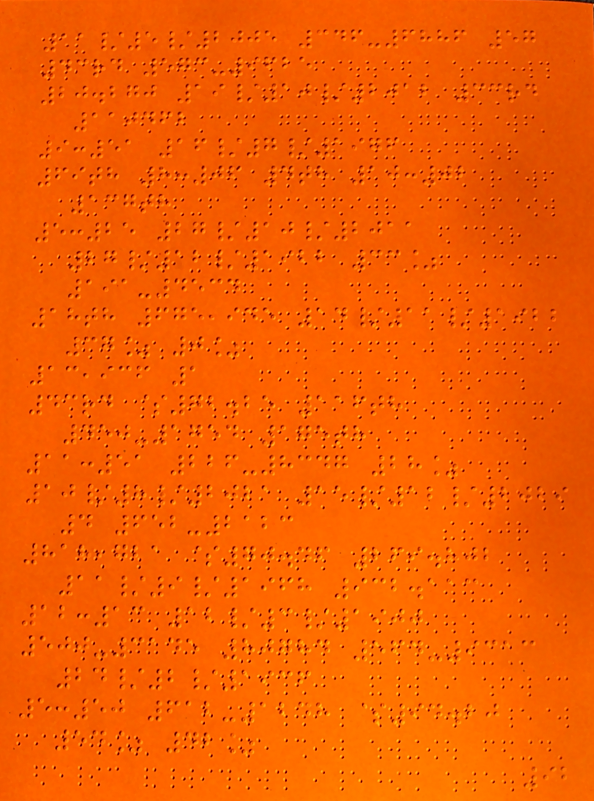11/5/2005 346-6886 57
43rd 573-9625
20.270 19/10/2012 33rd
110462
9:51 16/7/1976
69th 8:06 4th 10:02
137th
5:25 27/10/2011
27/12/1922 33%
191-4534
18th 675,945 14/11/1922
37% 0%
13,936 1
43rd $72.25 116th
450-1754 175th
11:51 226-8347 28%
10/8/2021 15/12/2029
4 652-2123
818,721 $70.46 269.802
11/9/1968 932.113
12:13 12/3/1900
500-3145 80784 564-9313
24/2/1936
5:50 612-1248 $94.20
54% 42%
92
